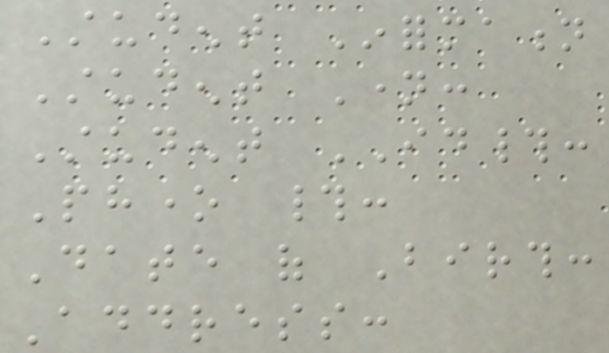Student Information
Student Name:
Student ID#:
Phone #:
Date of Birth:
Address:
